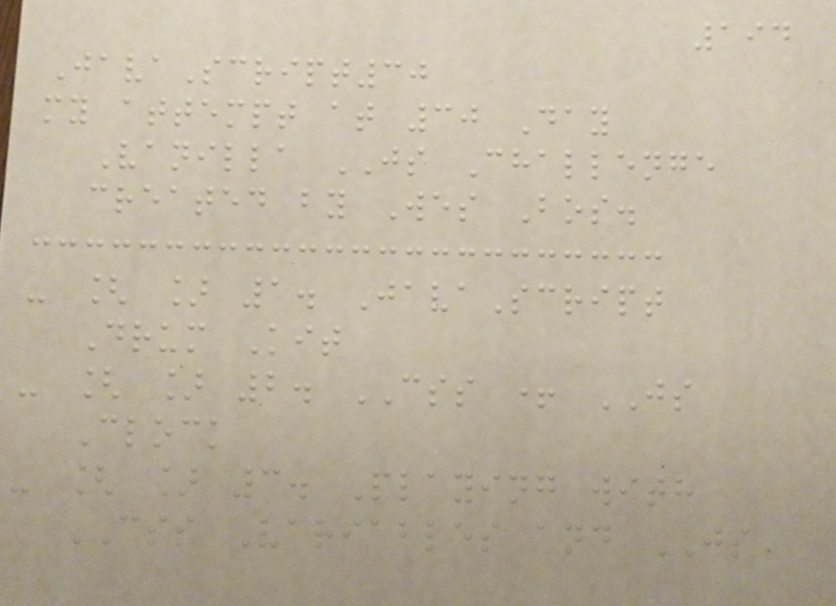194
JavaScript30
my attempt at 30 Day
Vanilla JS Challenge
created by Wes Bos.
- [ ] 1. JavaScript
Drum Kit
- [ ] 2. CSS + JS
Clock
- [ ] 3. Playing with
CSS Variables and JS
